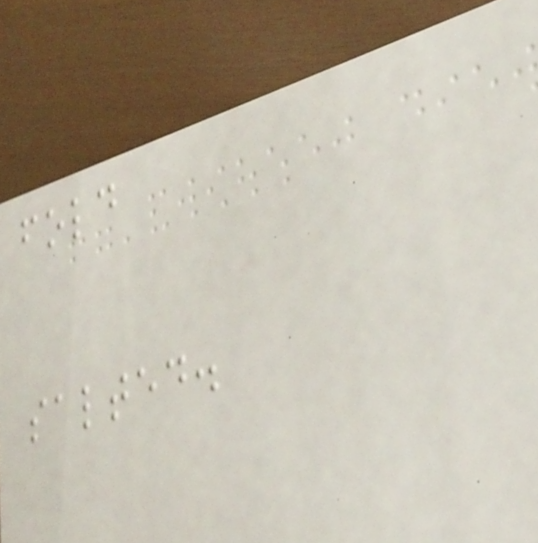fold
salted.
